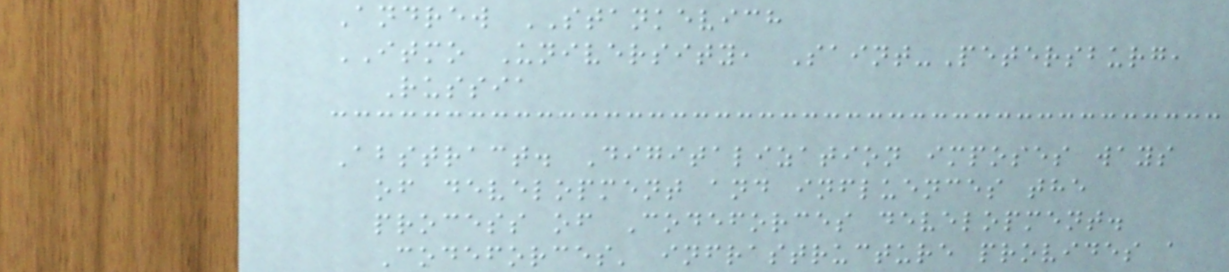Andrew STANKEVICH
ITMO University, Saint-Petersburg,
Russia
Abstract. Digitalization imposes ways
of development and influences the
process of Codeforces development.
Codeforces' infrastructure provides a
